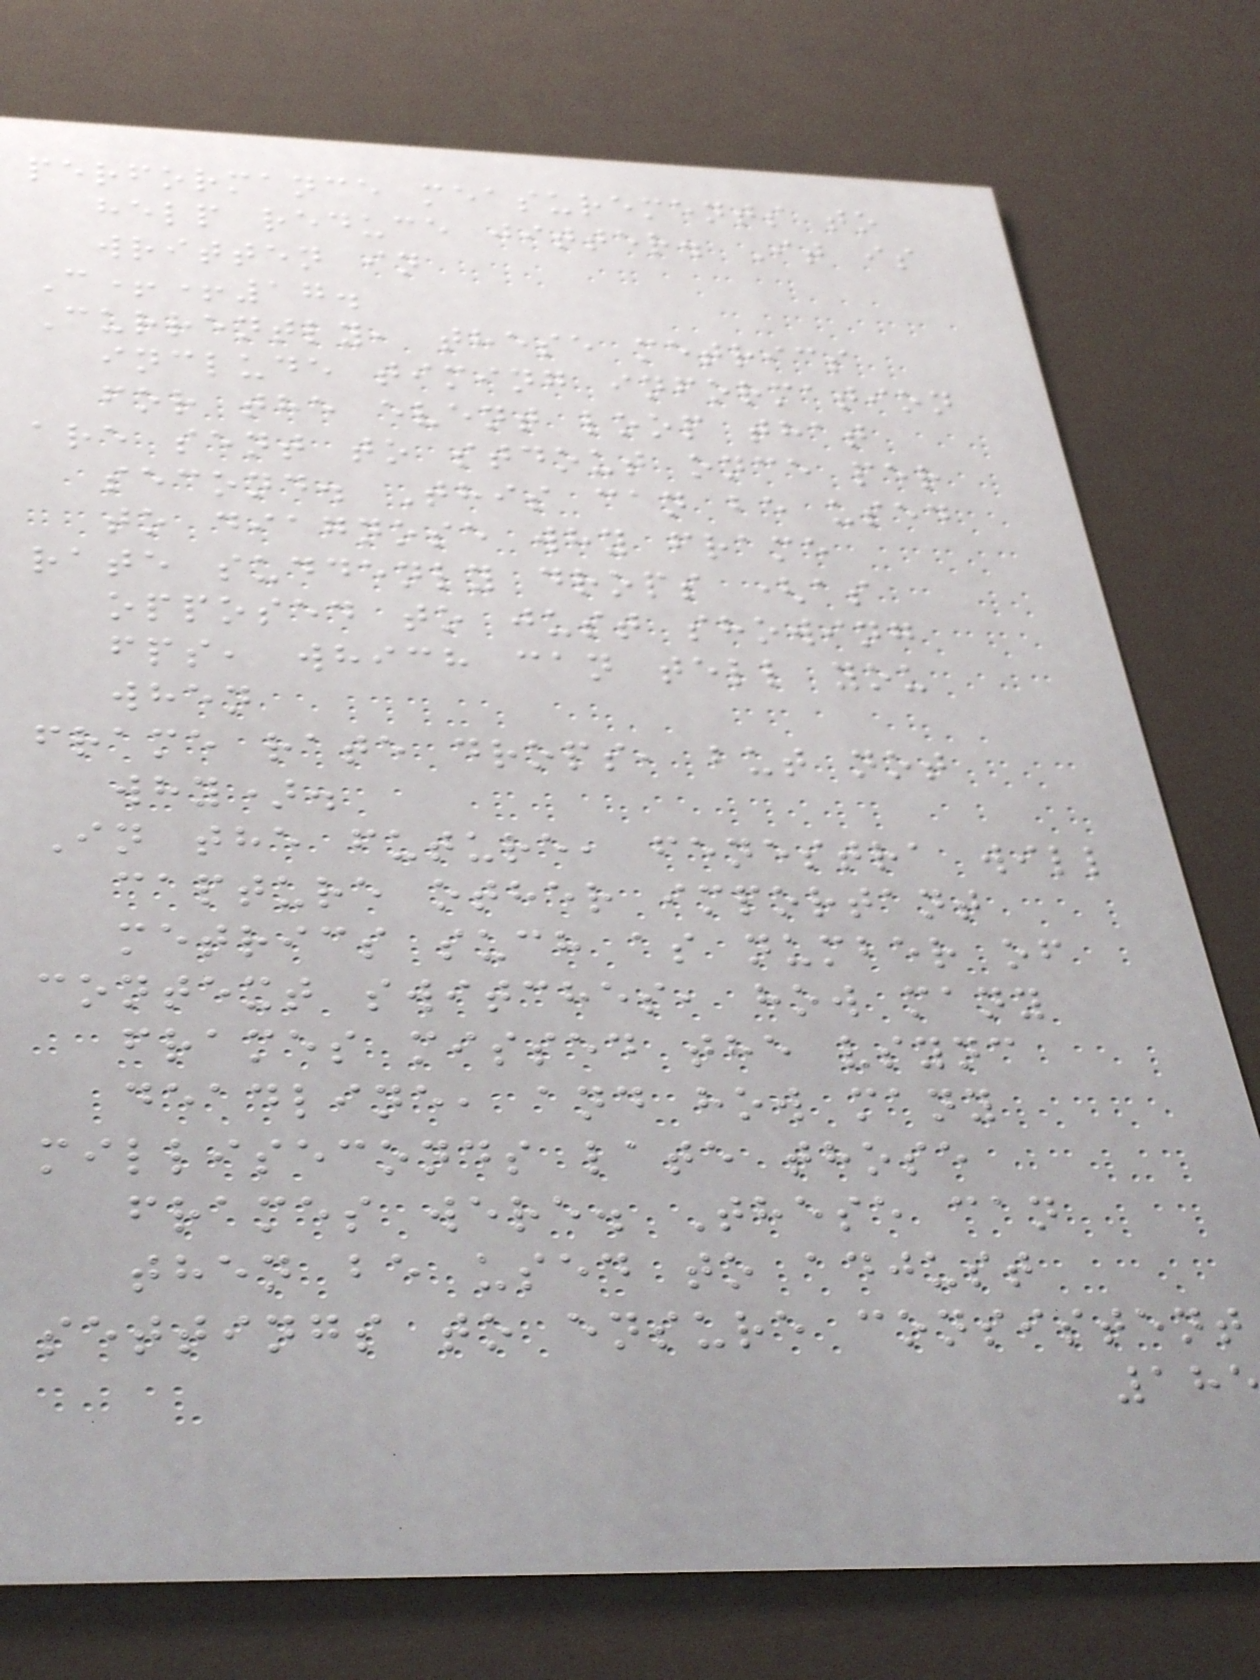performance measurements to
help reduce jitter. It is
written in
C++17.
Currently, these metrics
include timing information
for the event loop that
are sent to stdout once per
second. This can be used
to diagnose why frame
rate suddenly drops (as
opposed to just showing
fps, which can tell you
when
frame rate drops, but not
why).
In the future, fenestra will
capture other important
metrics such as number of
context switches, how many
frames missed the vsync
deadline, and how many
milliseconds late those
frames were. These can
then be used to adjust
settings to ensure consistent
